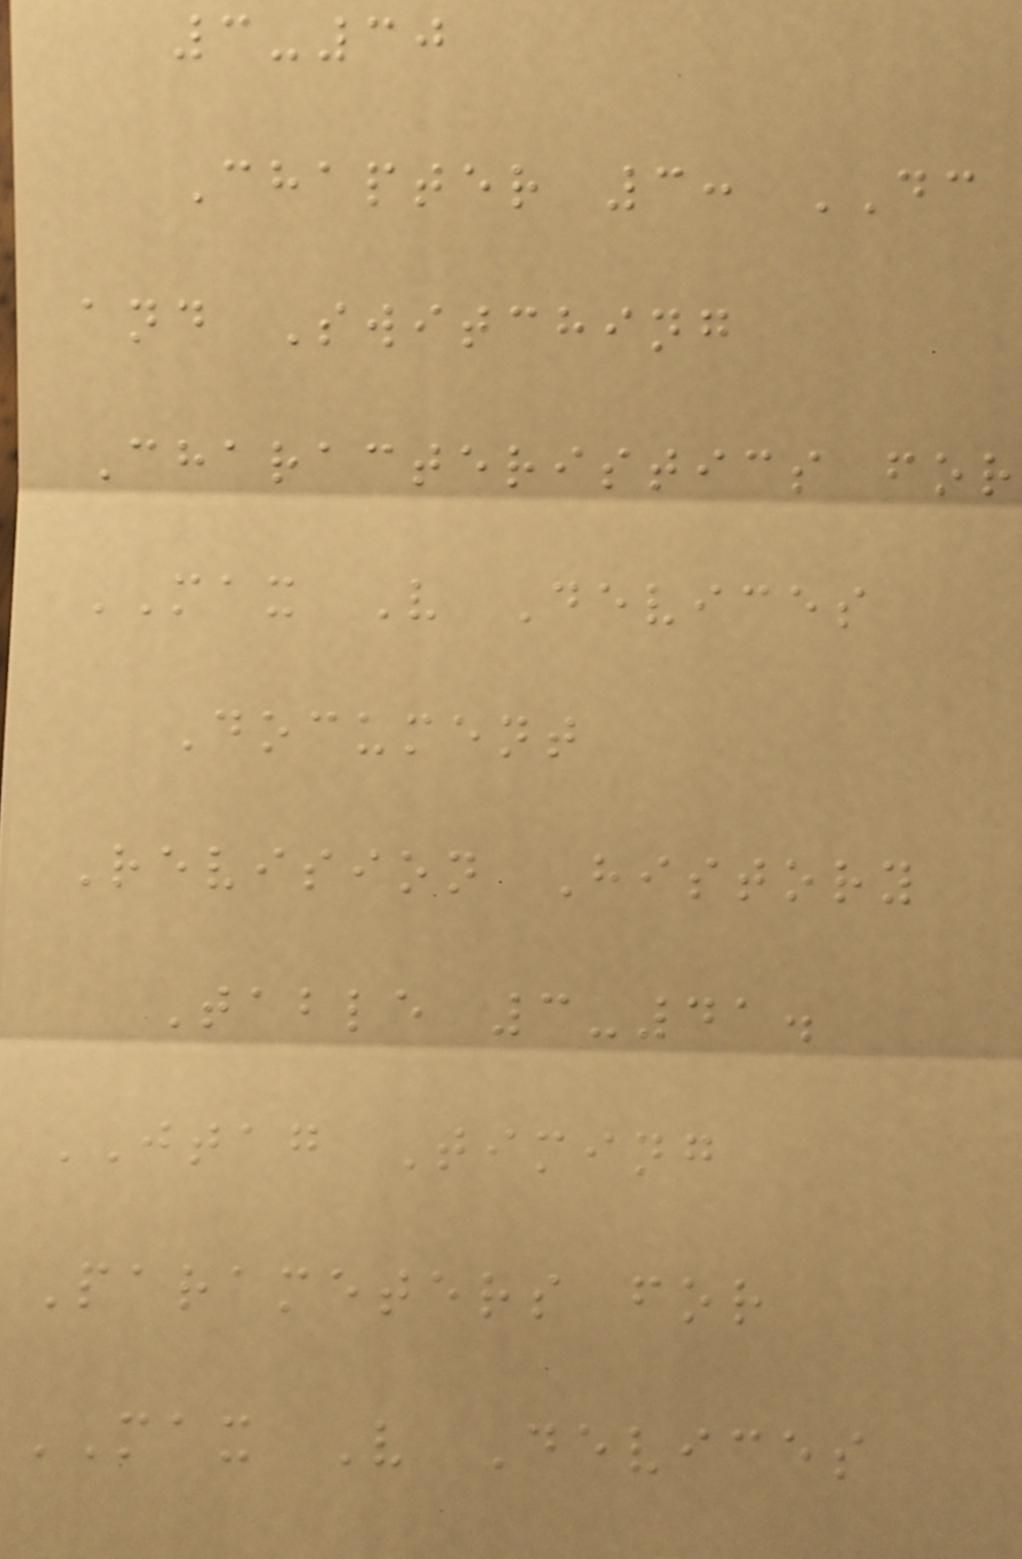3-30
Chapter 3: DC
and Switching
Characteristics for
MAX V Devices
Document
Revision History
Table 3-41.
JTAG Timing
Parameters for
MAX V Devices
